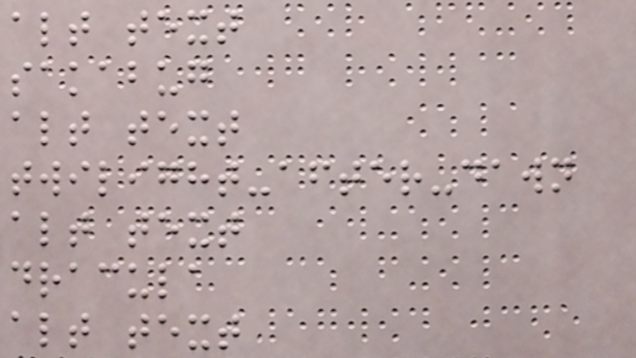alt text
sakabug
alt text
twilight-after-dawn
alt text
dracula
alt text
